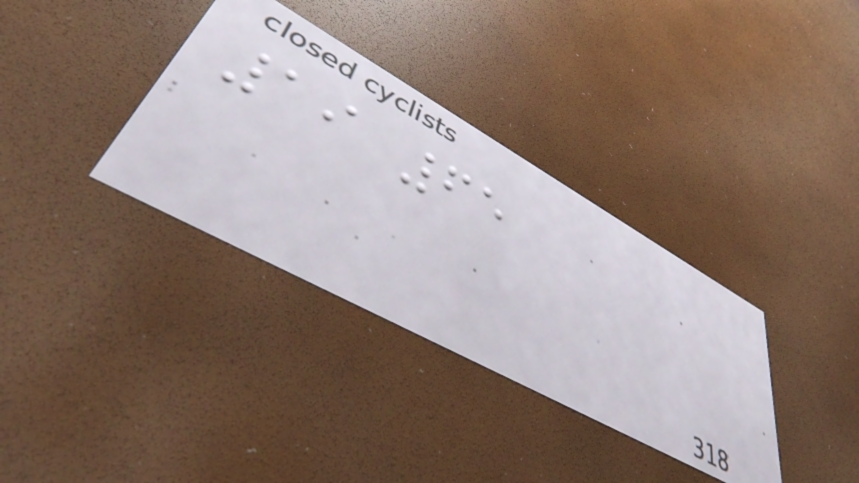19 65
